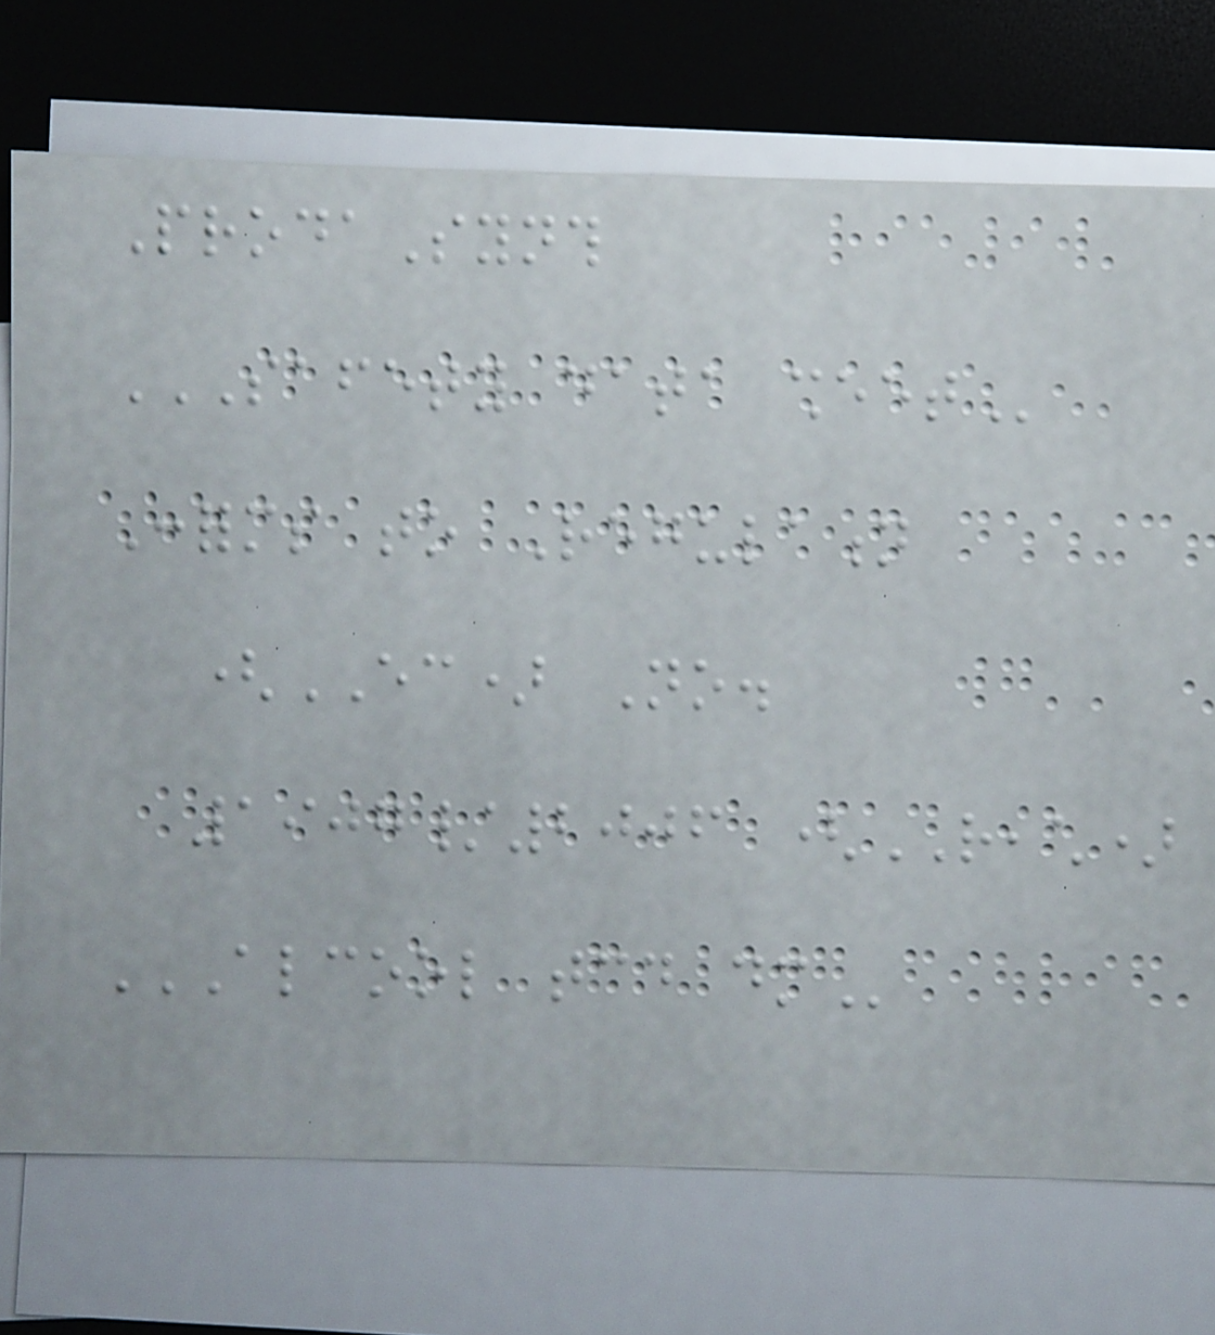ProdaSynth
SAFETY DATA SHEET
Conforms to Regulation
(EC) No.
1907/2006 (REACH)
ALCOOL TCD DM
